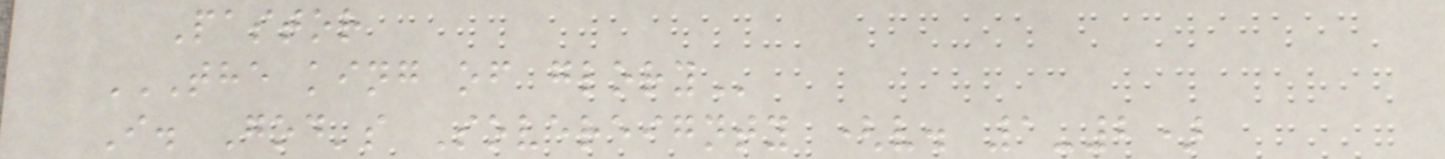Pastor
THE KING OF GLORY
I. God's Sovereignty (v. 1-2)
